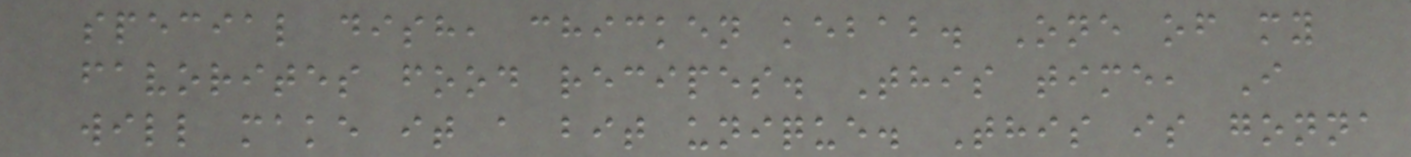special dish, chicken kebab. One of my
favorites food recipes. This time, I
will make it a bit unique. This is gonna
